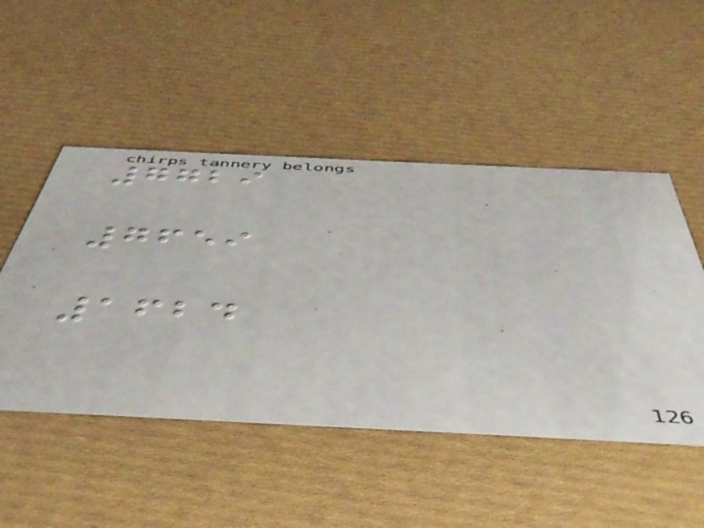7729
7659
1624
